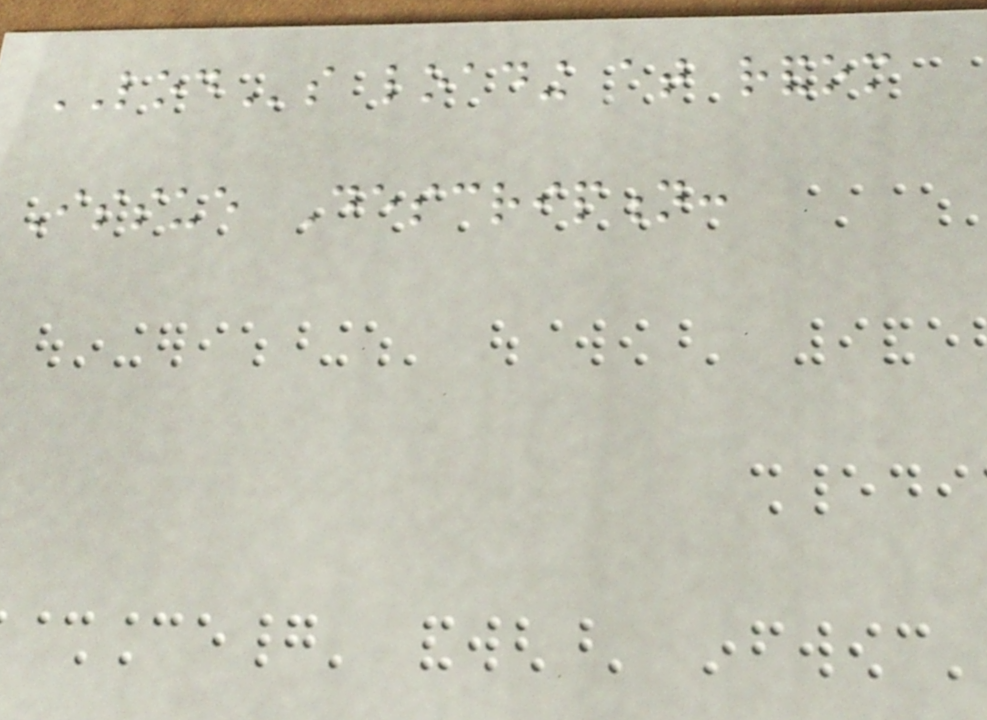LODs loading at random
Issue Description:
